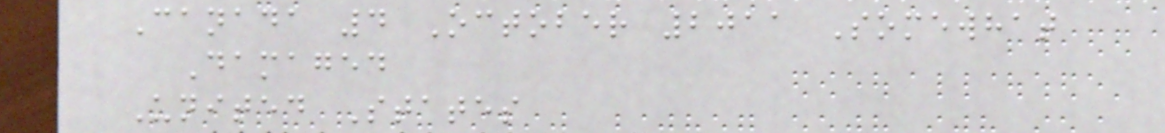Canada 4 October 2011 Somewhat
Damaged
United States
